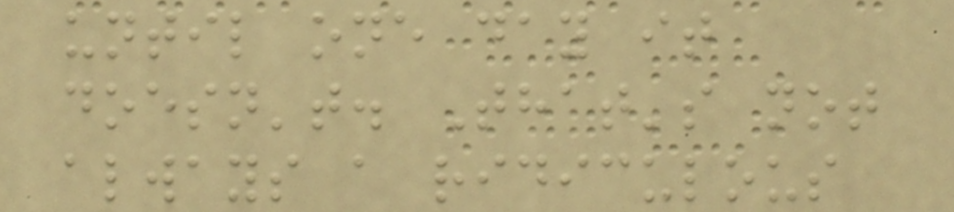until one day it
doesn't. That's not
always a ridiculous
